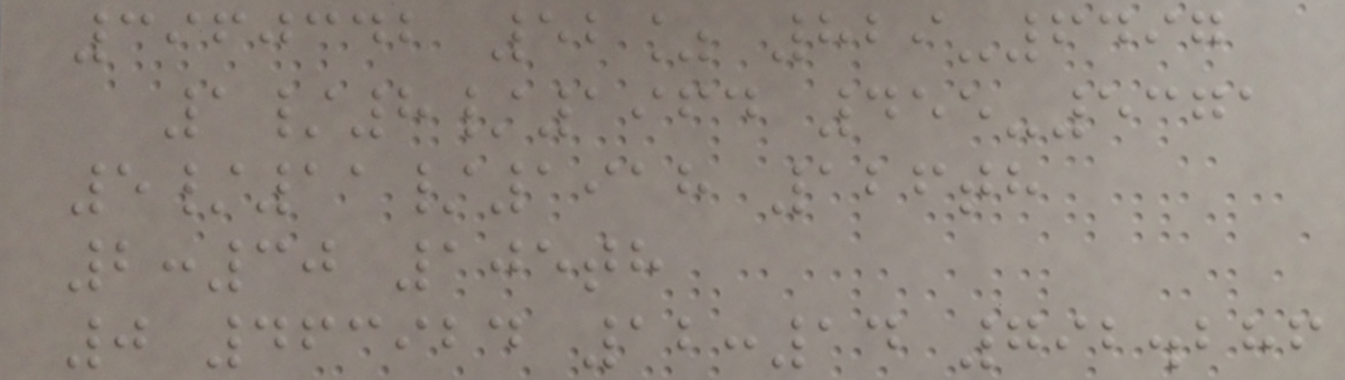3960342 52% 829-6497
1/8/1964 455-5371
5/11/1918 126th
2:30 105th
0 463924 12:14 792.286
